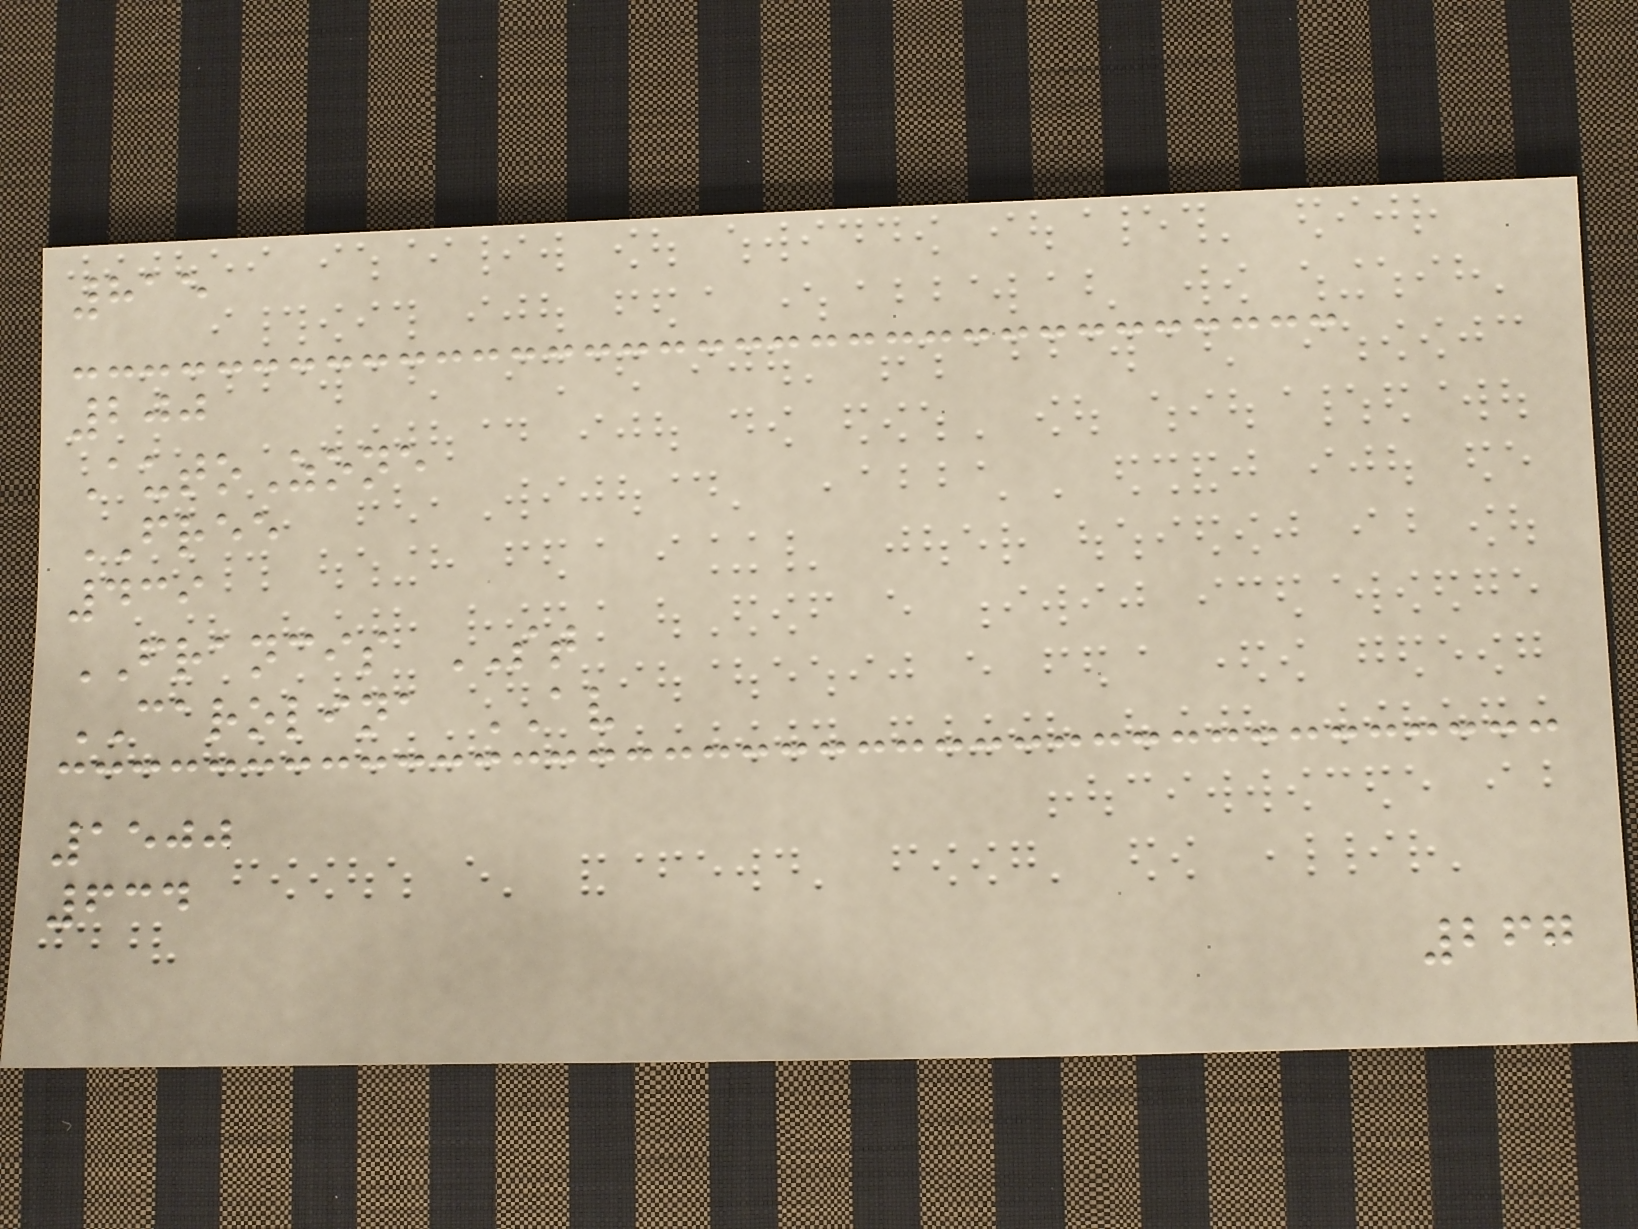815
200
AutoZone
FREE
439
FRANCIS ST
CAROLINA AV
1500
634
267
